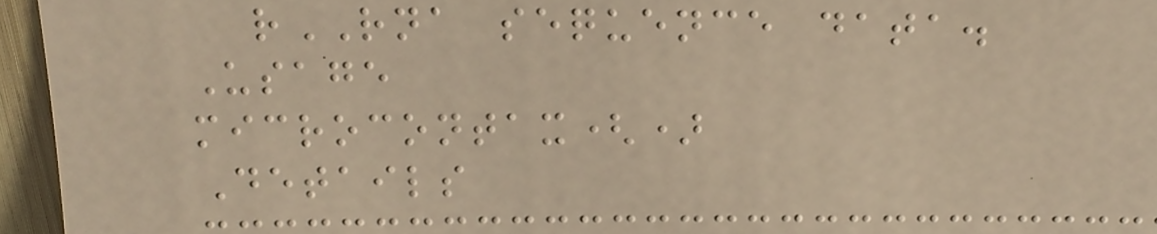rRNA sequence data.
Usage
microcontax()
Details
